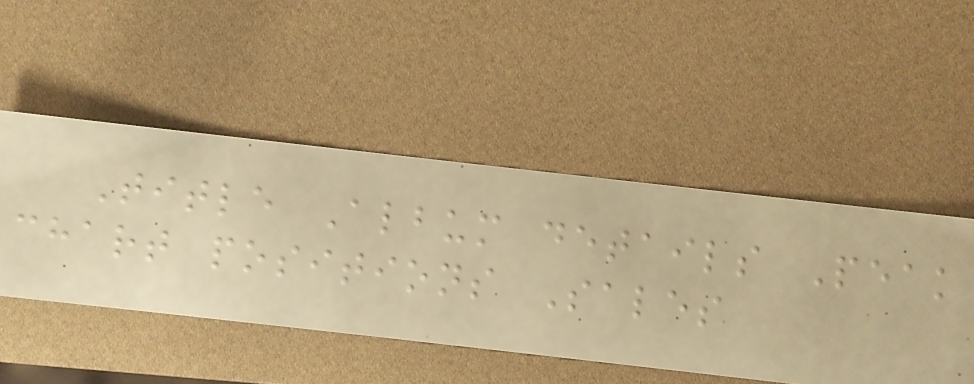Title Album details Peak
chart positions Sales
